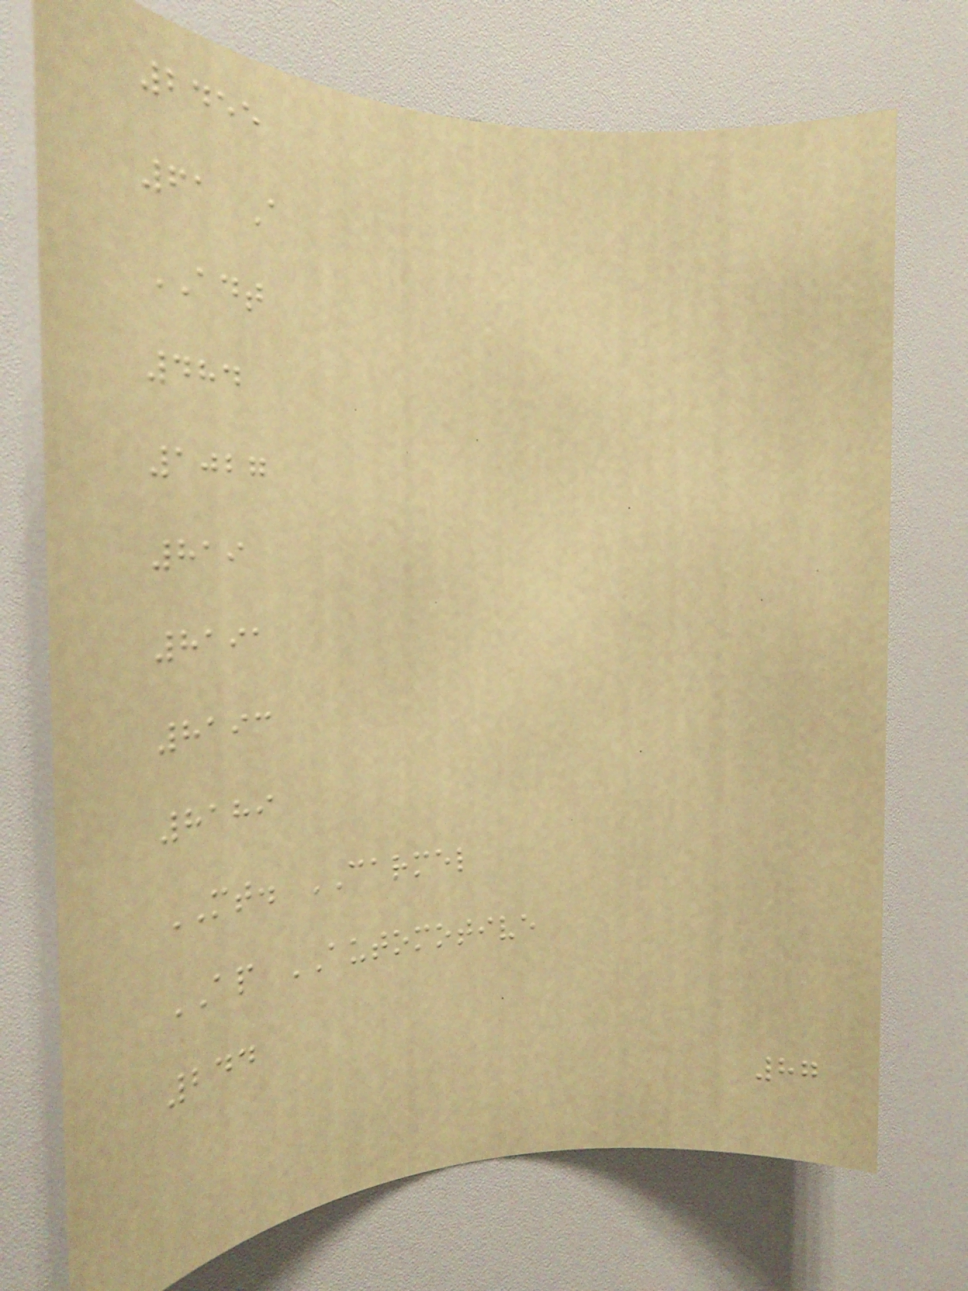2455
61 A
ADT
484
1027
819
8191
8193
8189
MT. CARMEL
AP AUTOMOTIVE
244
87
